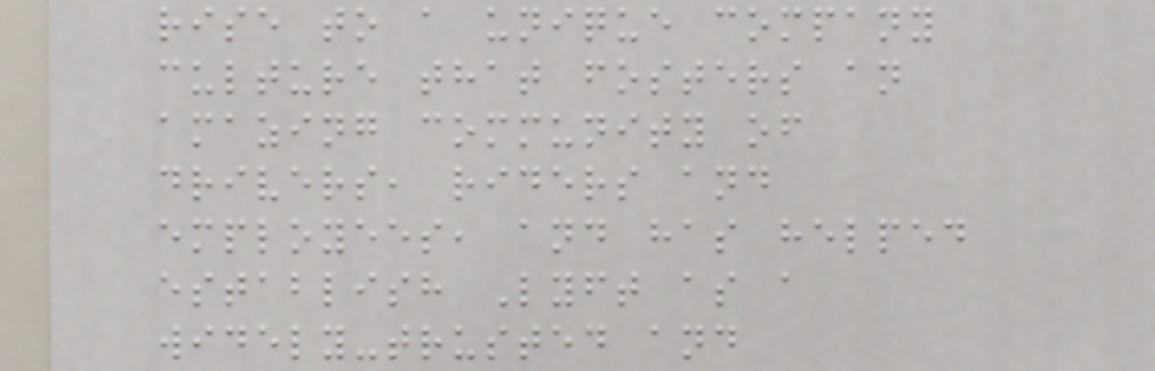rise to a unique company
culture that fosters an
amazing community of
drivers, riders and
employees, and has helped
establish Lyft as a
widely-trusted and
